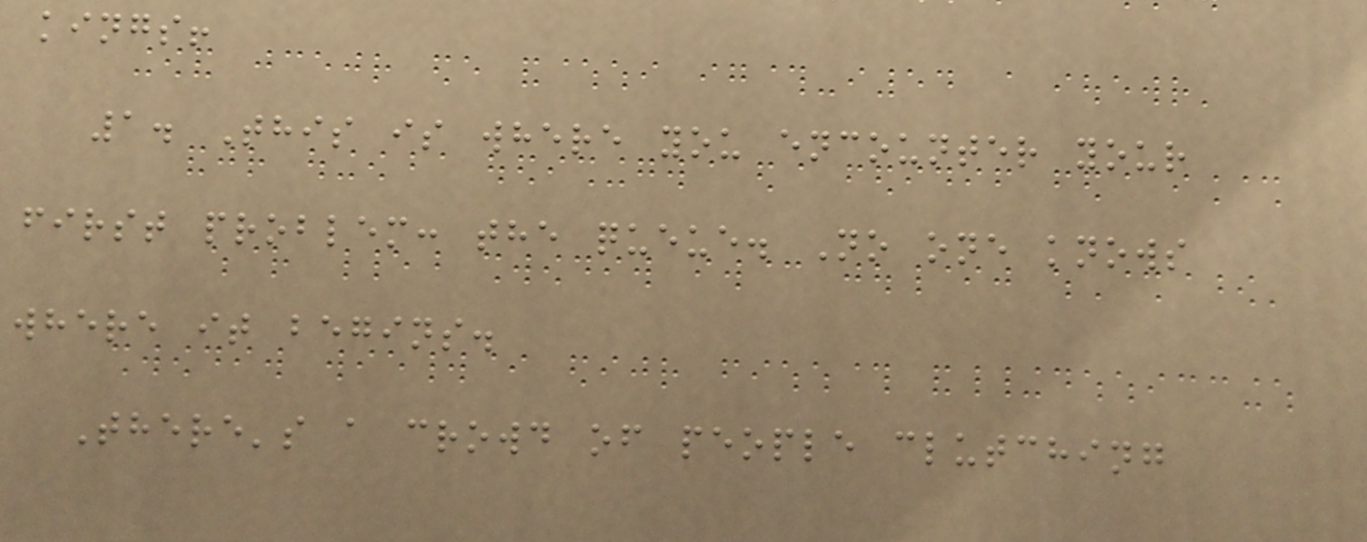kings!
1. This is where you encounter your
first problem: the queue. No one knows
where it begins.
There's a crowd of people clutching
